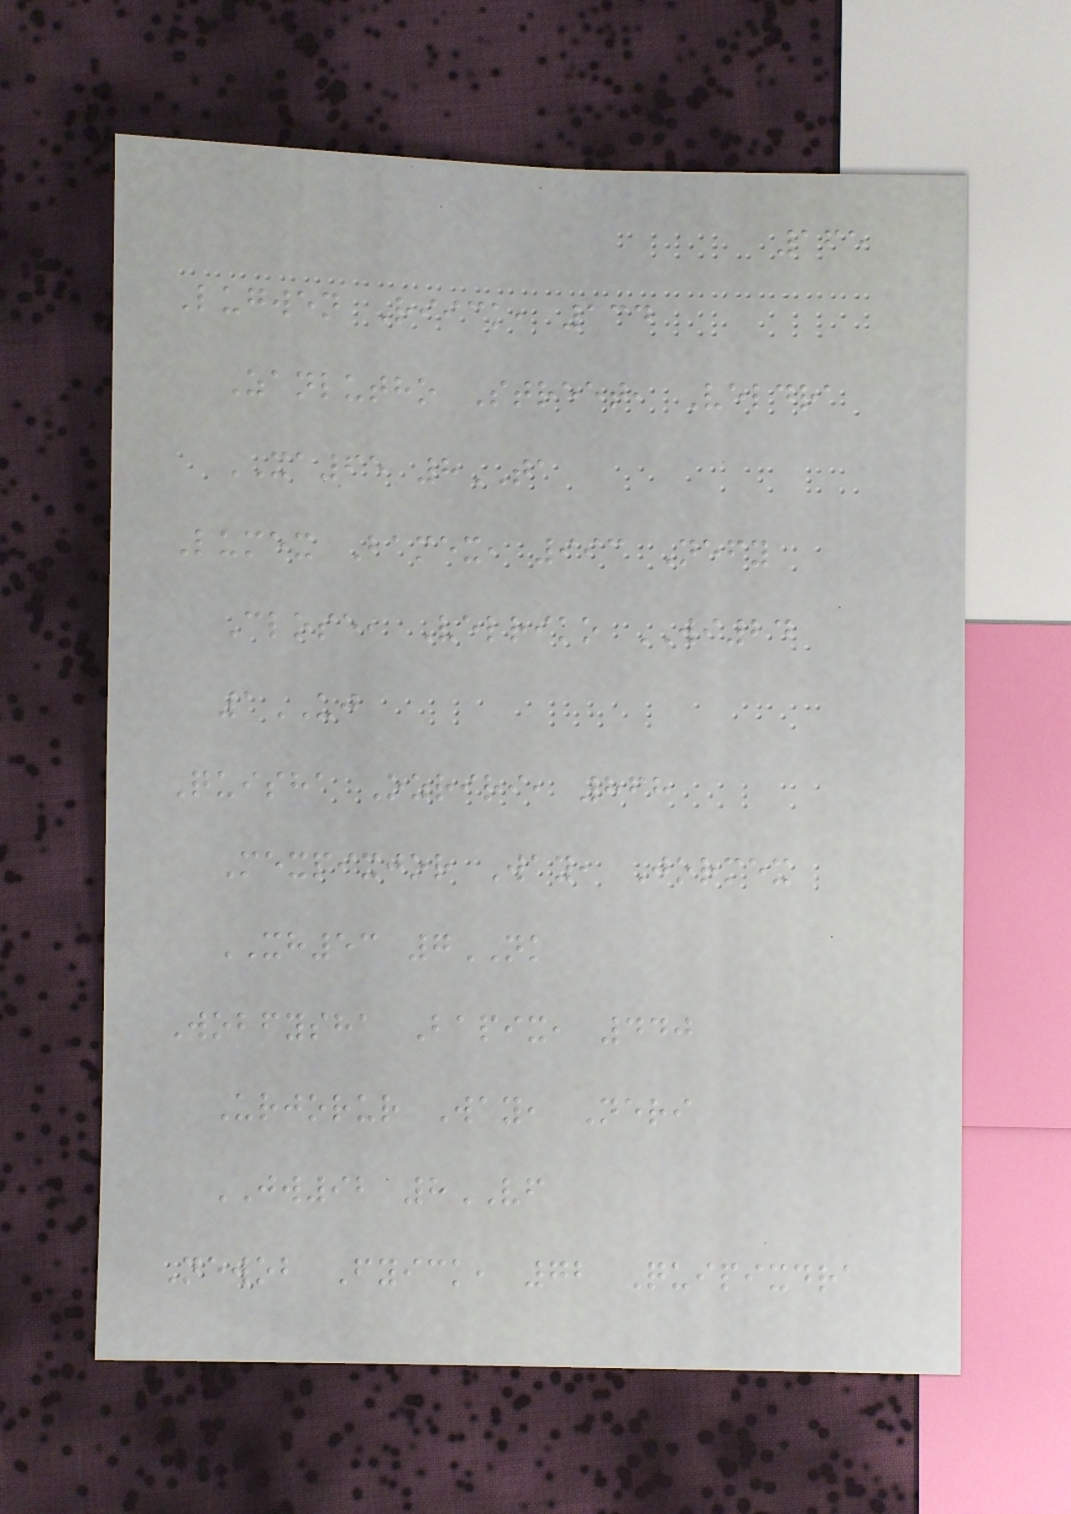165
Lugwen Riick, 134
Zanlutho Street, Veldra
XA65 8TA
Lumex Bamex, 993 Nefy
Close, Velriko WI24
1UJ
Quisha Ozriri, 868
Mexpixjor Way, Jormex
XH53 7NK
Wobfysha Bapix, 440
Urjorur Way, Neri
JW92 8VF
Newob Fyick, 72 Quipixdra
